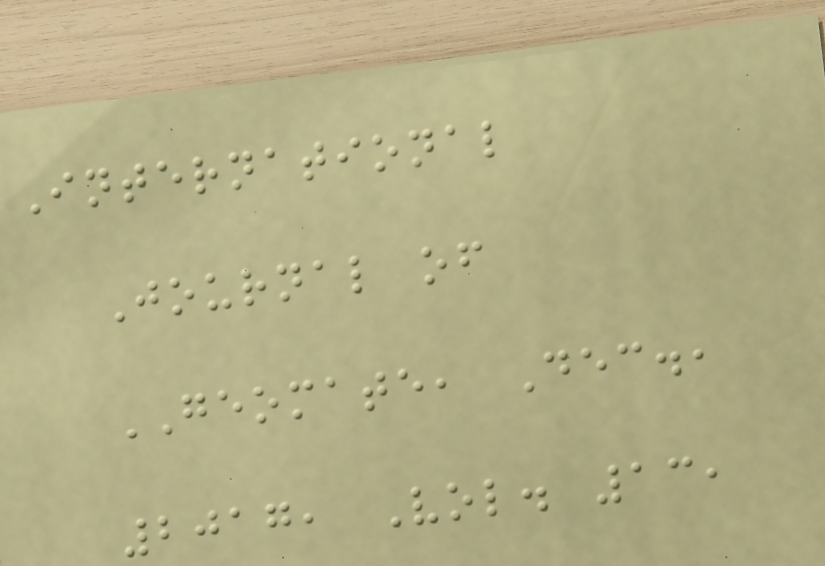International
Journal of
GEOMATE, Dec.,
2017, Vol. 13,
